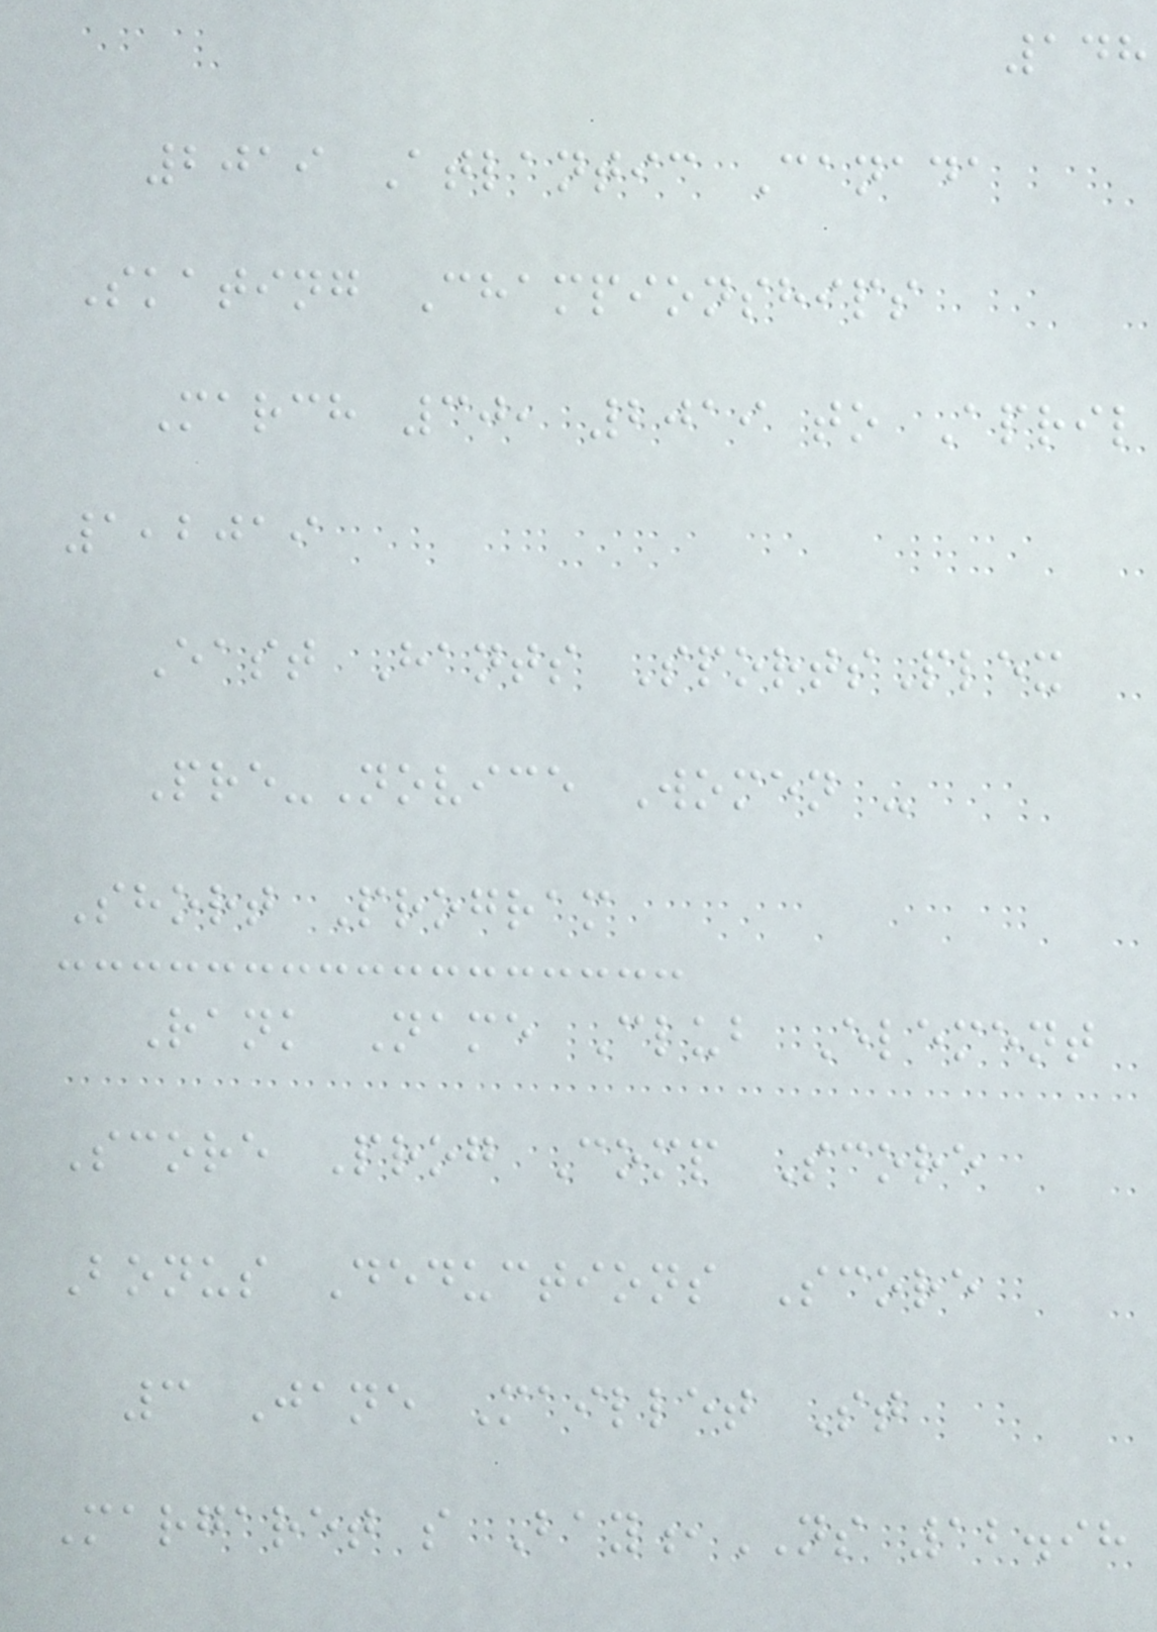148
2019 Atlantic Canada
Skating Championships
March 30, 2019 to April
1,2019
East Hants SportsPlex
Pre-Novice Women -
Short Program
Rank Name Club Element
Score Prog Comp Score
Bonus Deductions Score
3 Jane Maillet St
Margaret s Bay,NS 12.98
